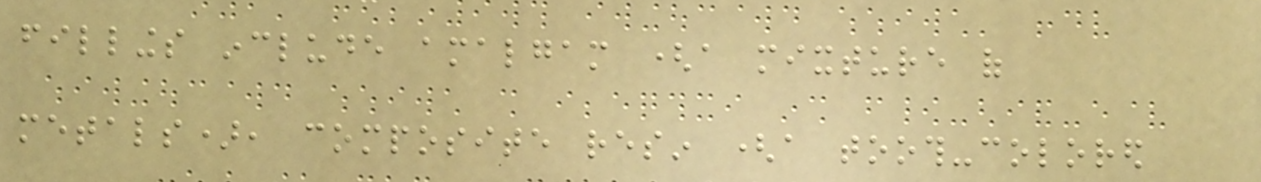fillings include amalgam (a mixture of
metals), composite resin (a tooth-colored
